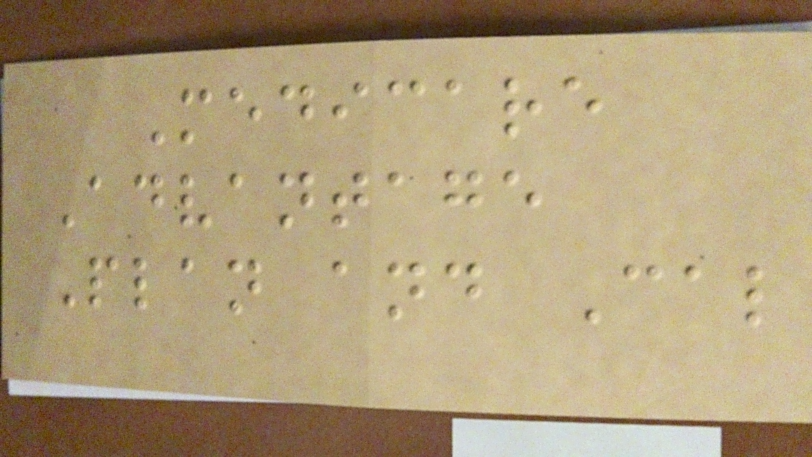Medicare
Advantage
Plan and Cal
